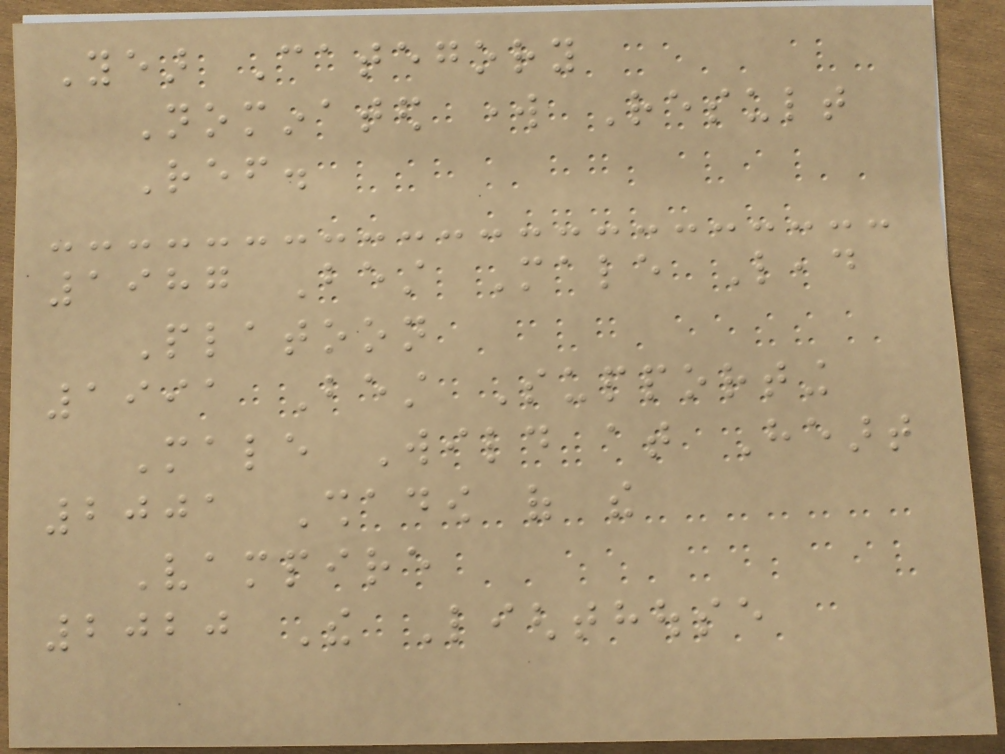Year Category
Nominated work Result
Ref.
1987 Best Male Lead
Platoon
1991 Best Supporting
Male Wild at Heart
2001 Shadow of the
Vampire
2020 The Lighthouse
